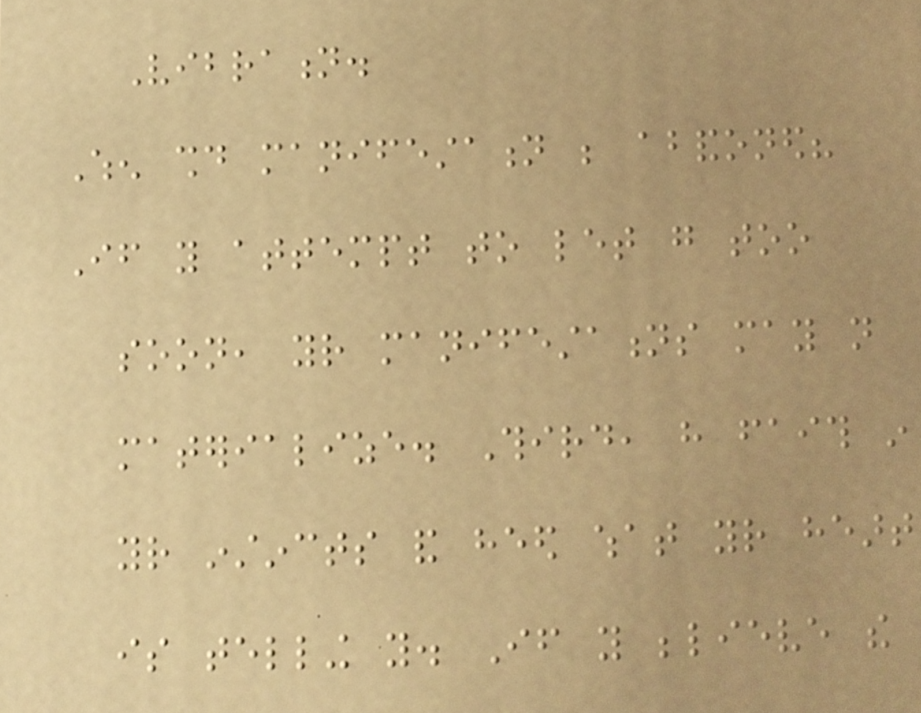Vibration.
When should manifestation be abandoned?
If you attempt to let go too
soon, your manifestations may not
materialize. Third, have faith in
your instincts and heed what your heart
is telling you. If you believe the
